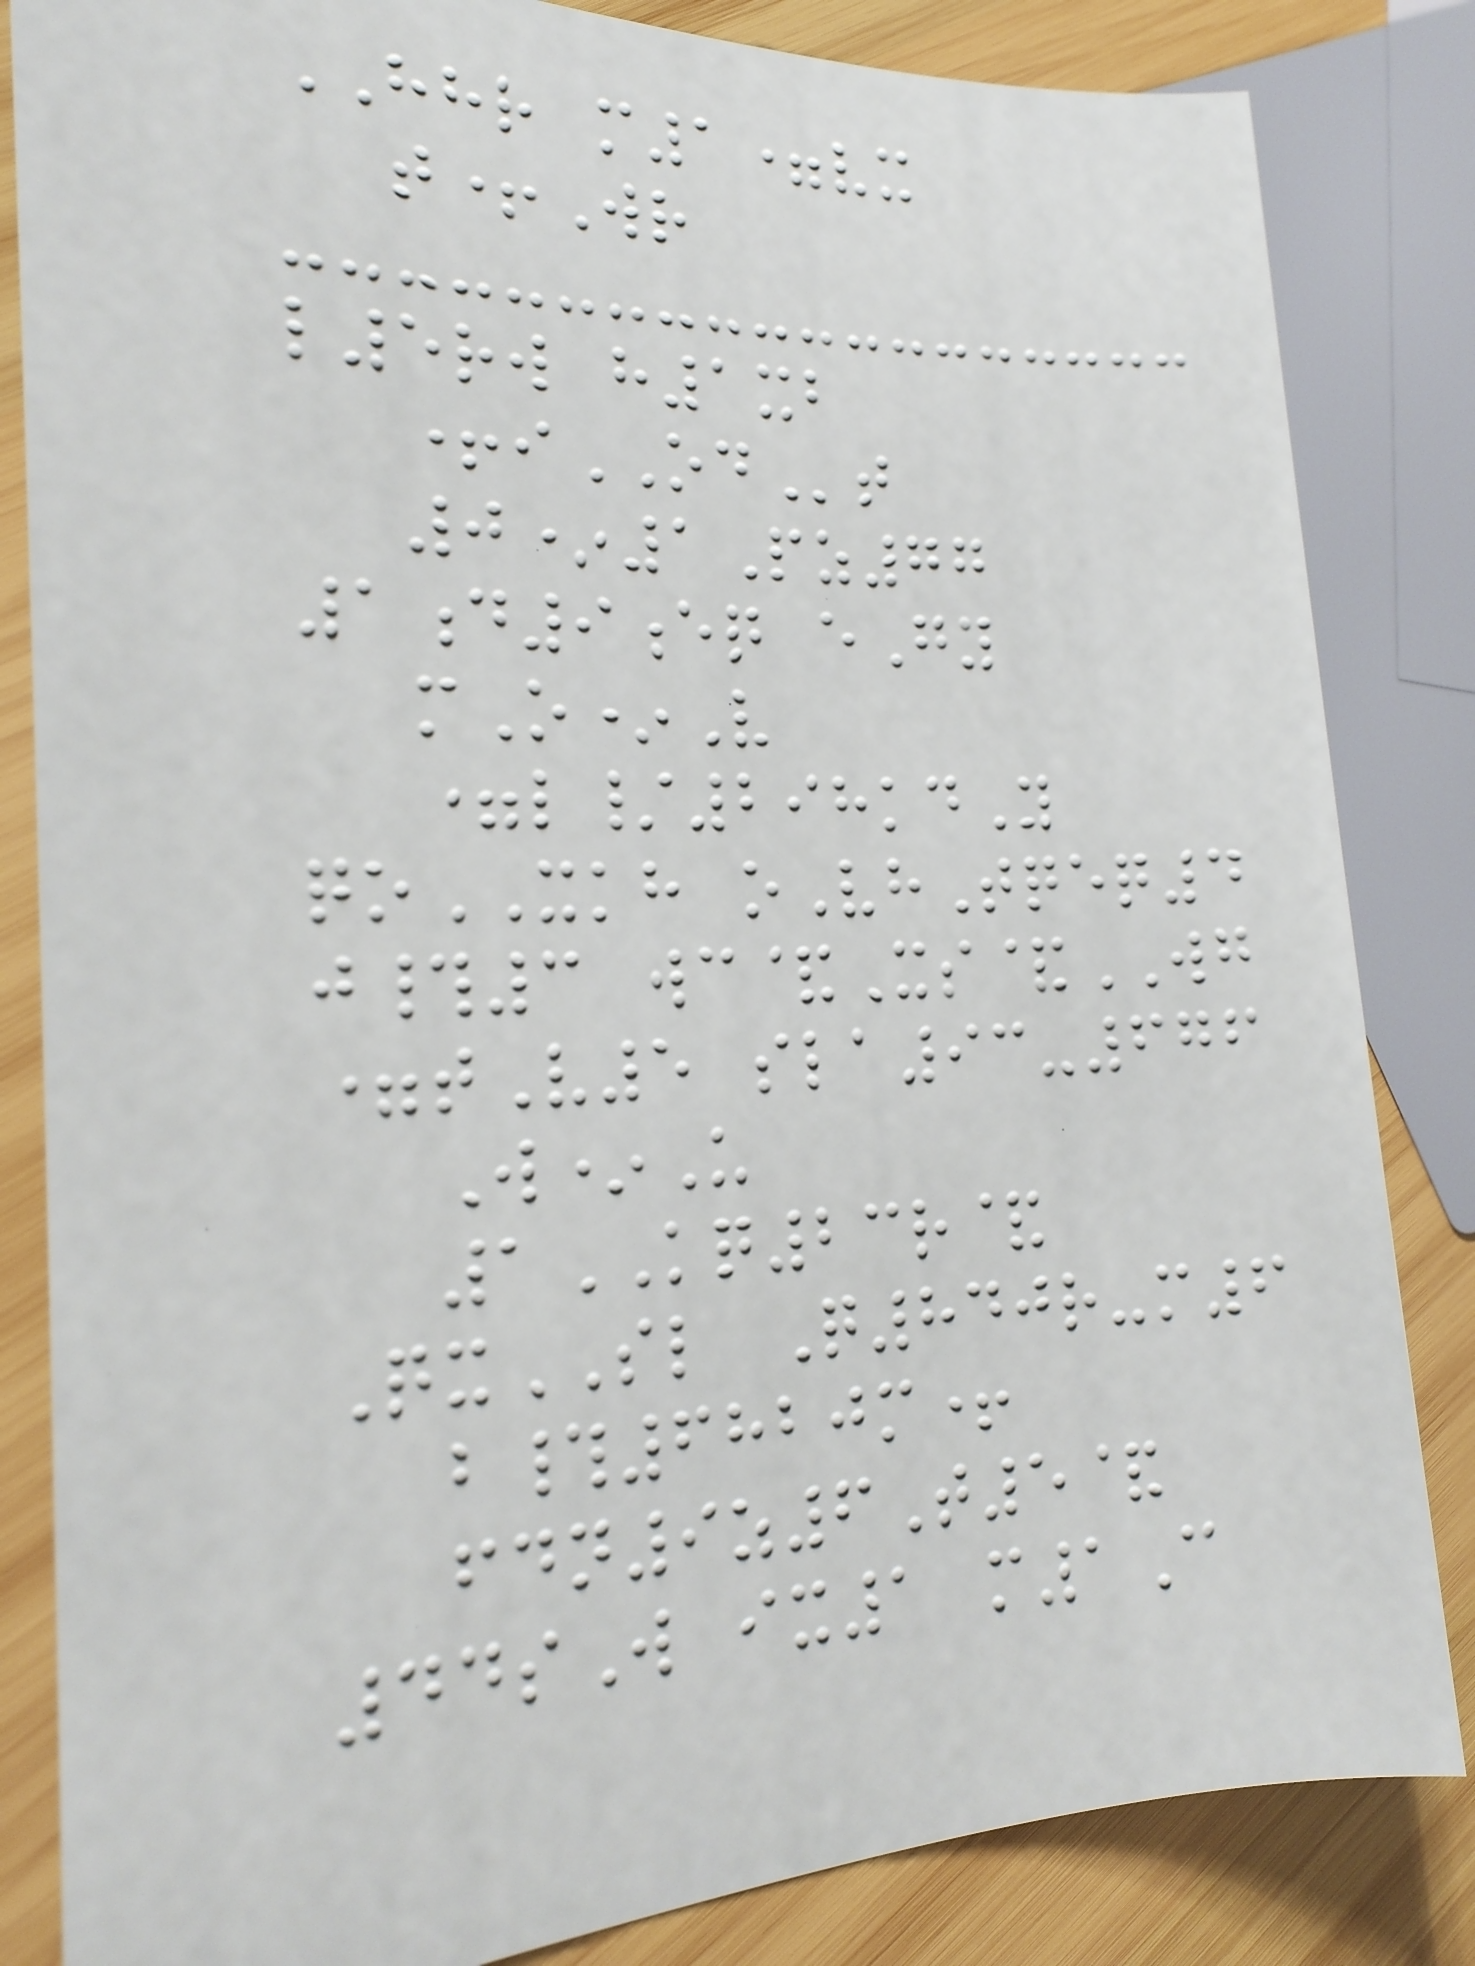HHR m1=vx
t+Wr
l5rw h1xb
+iODt
0*1Pz77
1d9eq eGy
mO*V
=l/298kdY
qoXKH oVhTqeq4
j#3 wc&Xs&WG
=tV5 sla93-676
W*U
1KQ23r&
QxSL Q840r-m6
b#6820m+
fdn9z6T5&
44sW ix1 m1C
